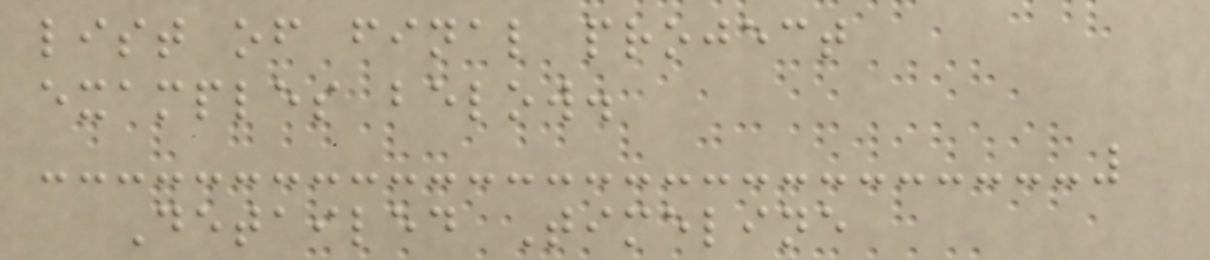list of final project
examples below.
Detailed Timeline
